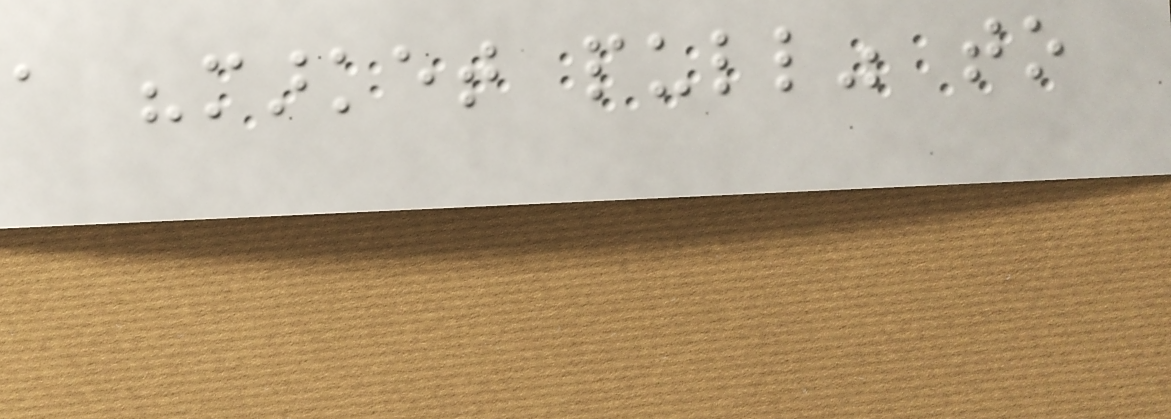a "market pull" to
